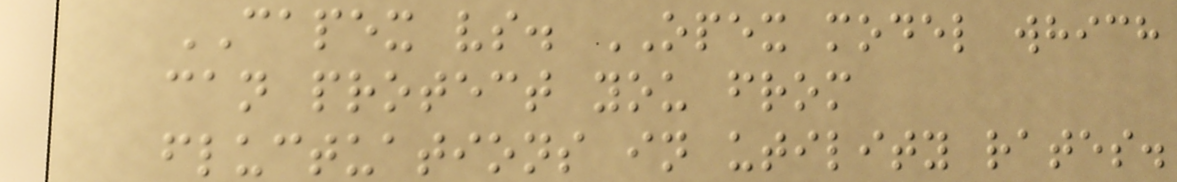CAPEX vs. OPEX model which
can protect you from
fluctuations in utility rates.
